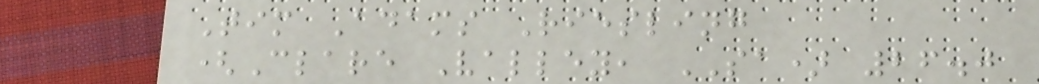Tim Adams Riesling
(Clare Valley, SA) 26.0
